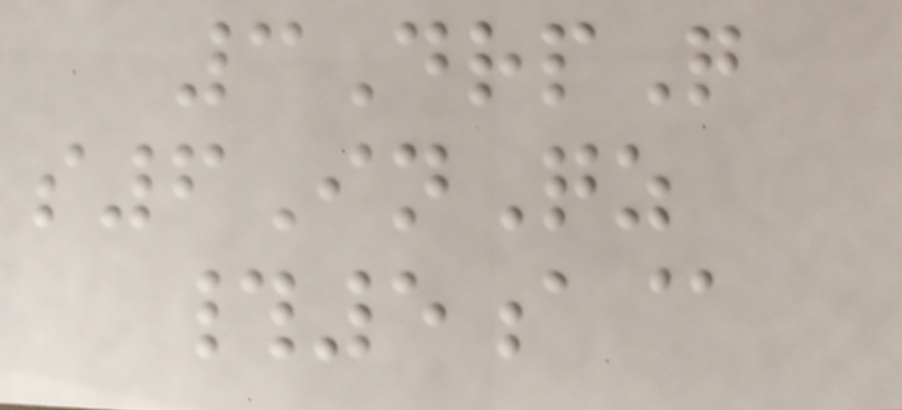3DrpQ
s6InQz
#5a@
